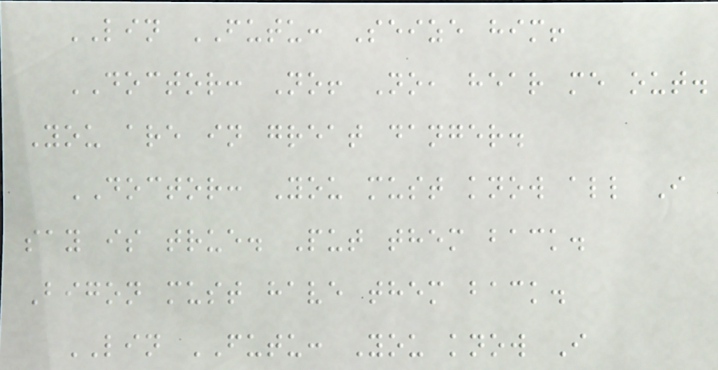LIN FUTU: Seize him!
DOCTOR: No! No, hear me out.
You are in great danger.
DOCTOR: You must know all I
say is true. Put them back.
Bigon must have them back.
LIN FUTU: You know I
